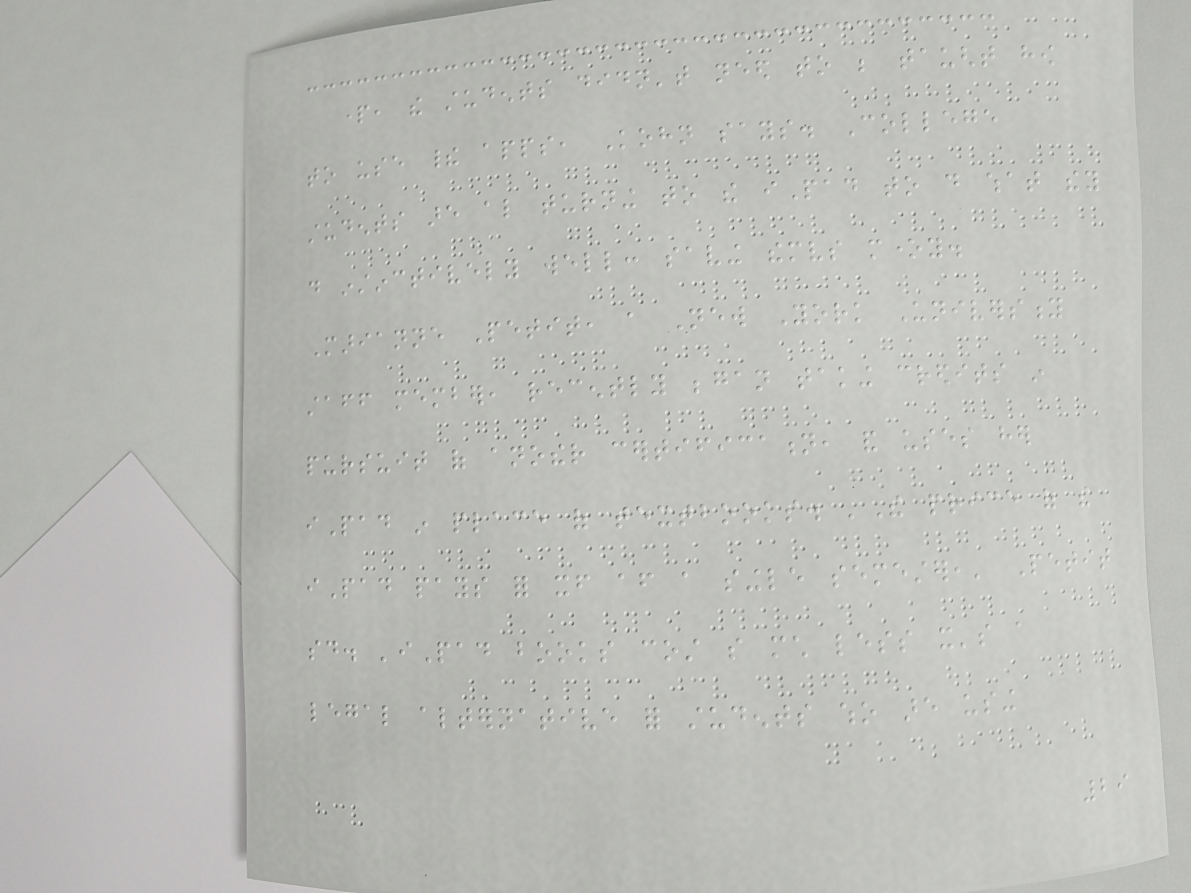part, the students didn't need to be taught how
to use their apps, Kohn says. College
students are also turning to the iPad to do what they
do instinctively well: saving themselves money.
Marianne Petit, a New York University
staff member, recently began taking credits in
pursuit of another certification, and uses her
iPad in place of textbooks. 'The price of the
iPad pays for itself after a single semester,' Petit
said. 'iPad books cost so much less it's a
legal alternative for students who are using
29
